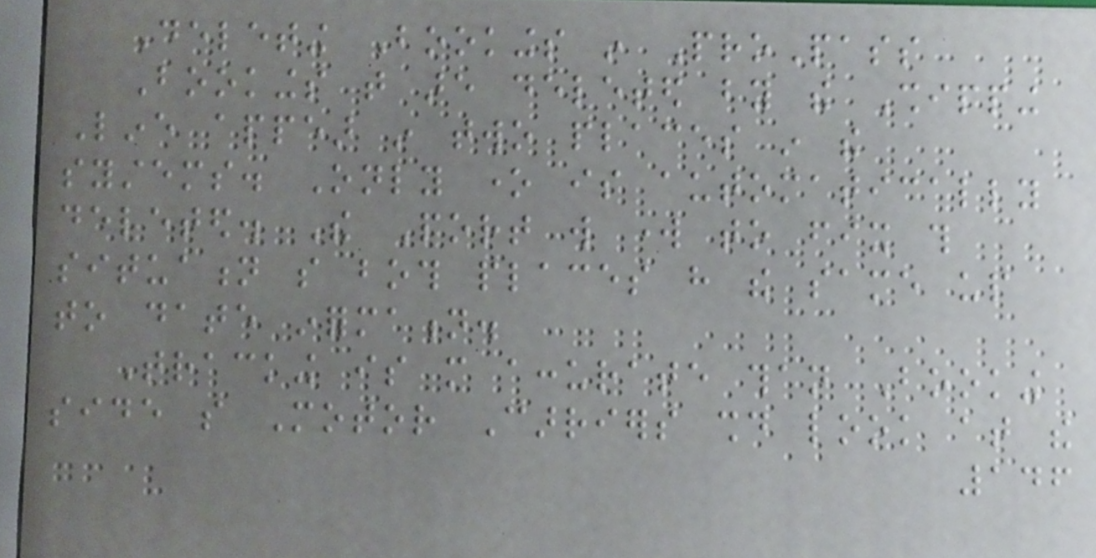Deleting Bookings in ProPass
Bookings that are deleted by the Shipping
Line appear in two places in the
systems. Only one is automatically
deleted. The Port will work to fix this
situation so both places have the same up
to date information.
Tracking is more accurate than Booking
side so Motor Carriers should look at the
146
